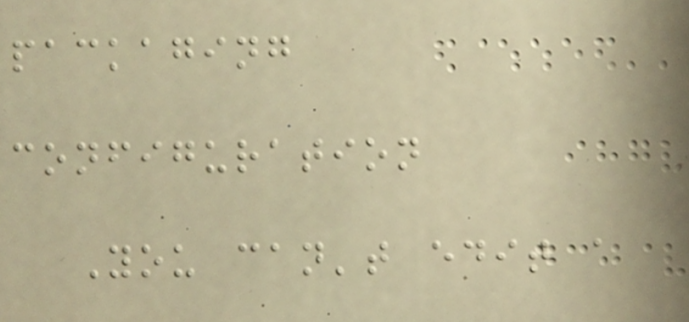packaging
configuration
You can't edit a
